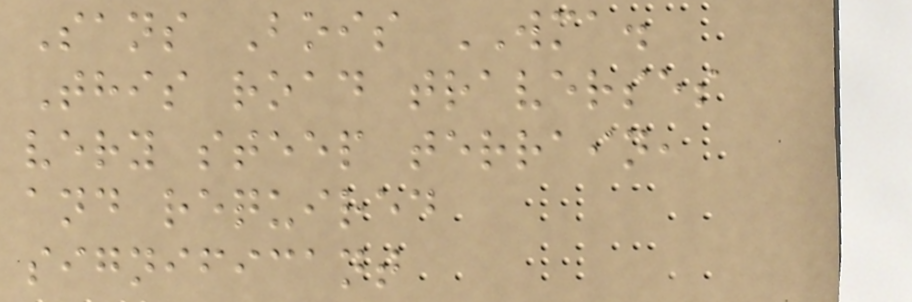Sans Bois WMA.
This road traverses
very steep terrain,
and required
significant
